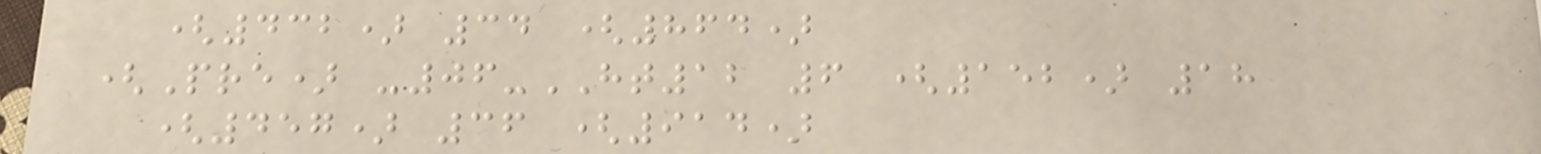(432) 34 (864)
(Pre) -06-HT12 6 (152) 18
(457) 36 (914)
